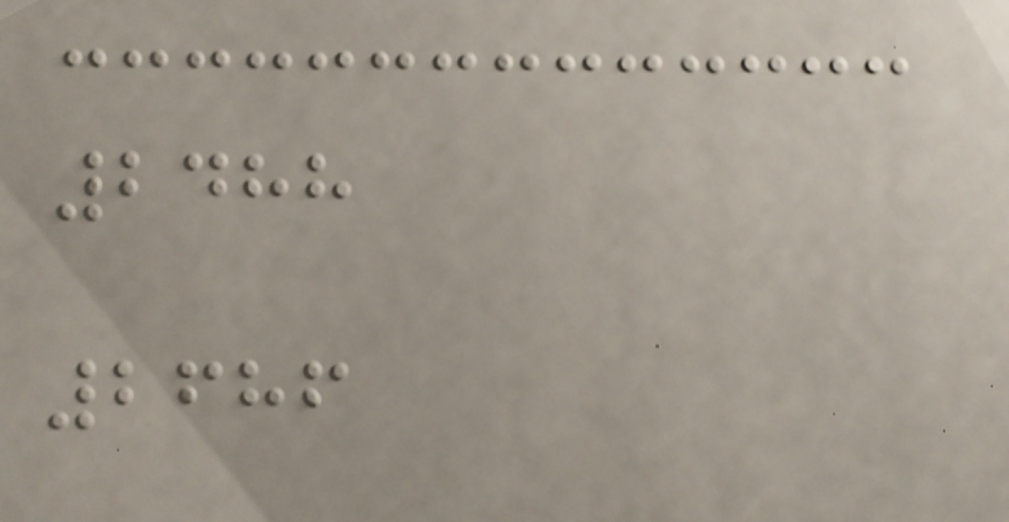2488
2686
